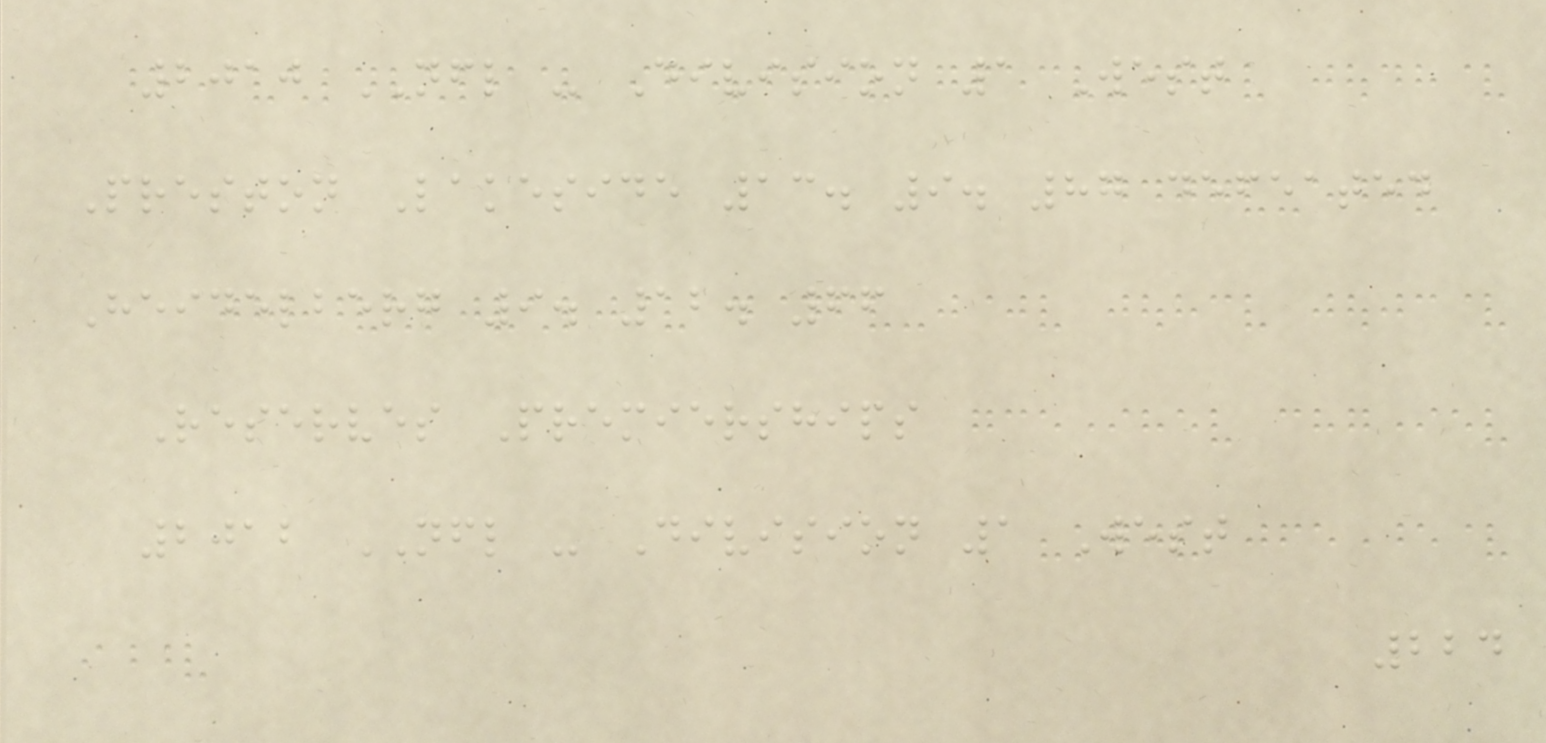2010 NFL - Division 1 West
Preston Lakeside 13. 9. 87 defeated
Heidelberg 9. 12. 66
Reserves Premierships
2012 NFL - Division 1 West
224
